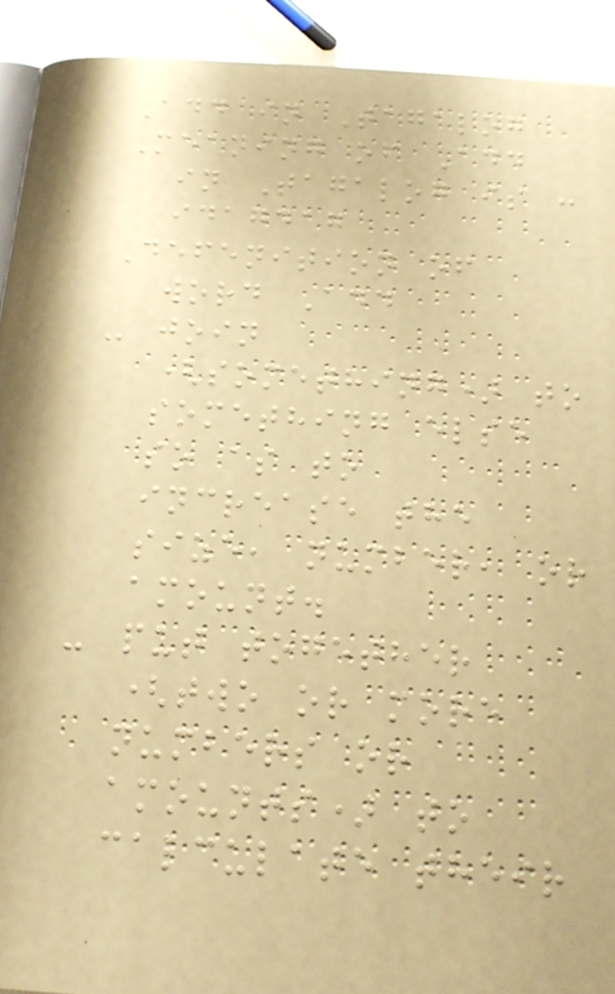Add in Tagalog
Meaning of Add
in Tagalog is :
idagdag
Defenition of
word Add
- join
(something) to
something else
so as to
increase the
size, number, or
amount.
- put together
(two or more
numbers or
amounts) to
calculate their
